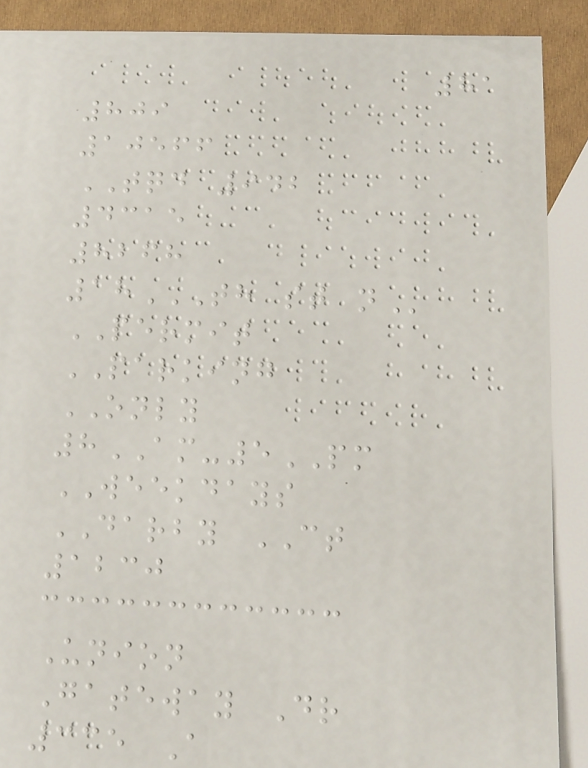81
809
10566
TQD 942
4315
8268
18TH ST N
PERMIT
PARKING
ONLY
8AM-5PM
WEEKDAYS
DARBY CT
1230
Union
Gateway Dr
335 A
